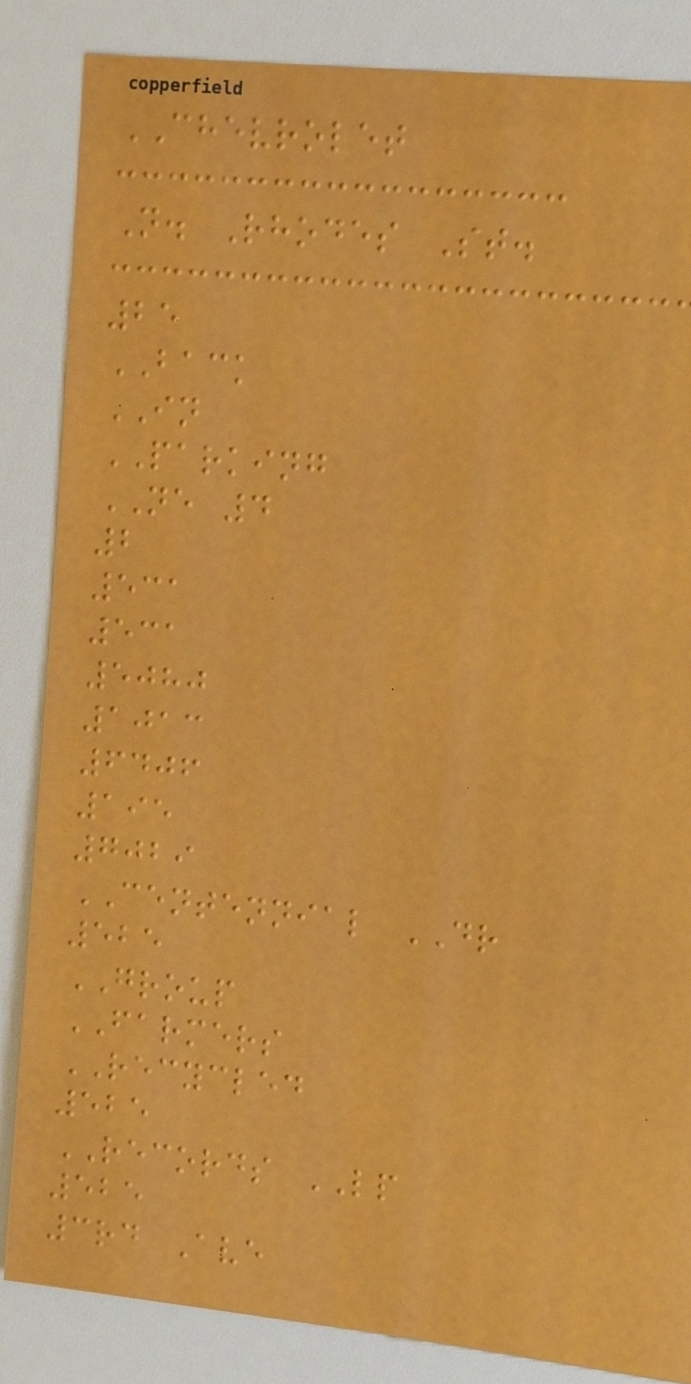CHEVROLET
N. Rhodes St.
25
BACK
IN
PARKING
NE 4
2
531
531
5080
1013
6406
195
7029
CENTENNIAL DR
525
GROUP
FARMERS
RECYCLED
525
RECORDS LP
525
3rd Ave
